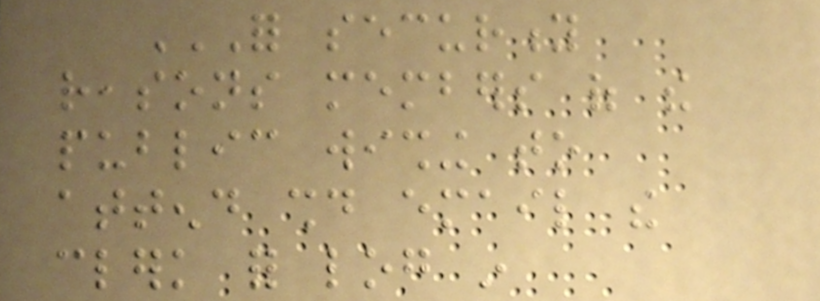FOR SECURITY
REASONS MEMBERS OF THE
PUBLIC WISHING TO
ATTEND SHOULD EMAIL THE
CLERK FOR LOG IN
